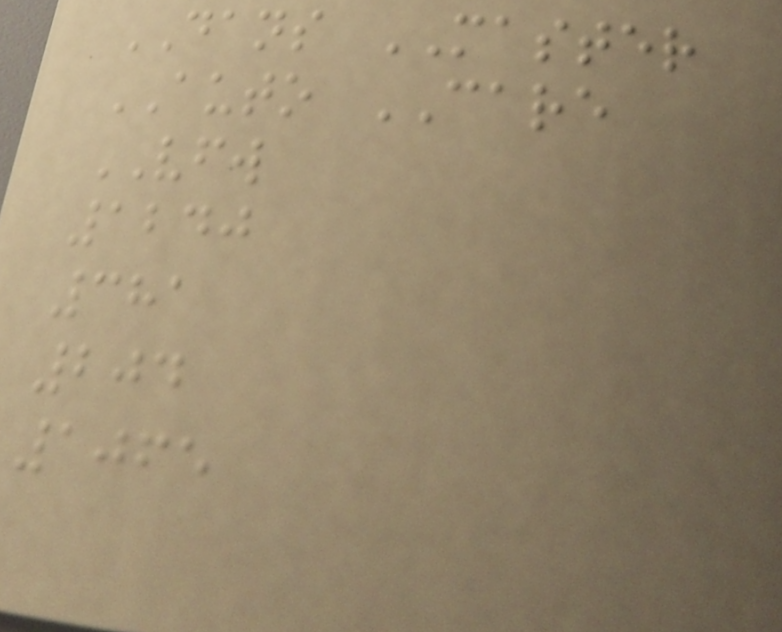DANS MASTER
AUTO CARE
VFW
1240
381
204
1065
